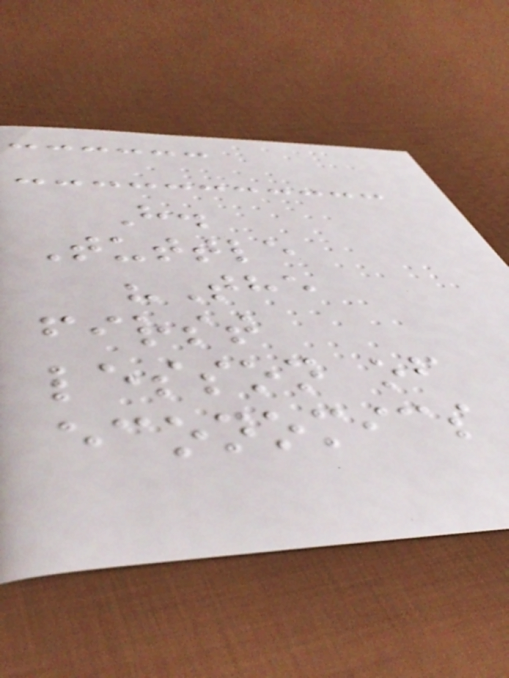H.
Tuttle
"The
first
lesson of
economics
